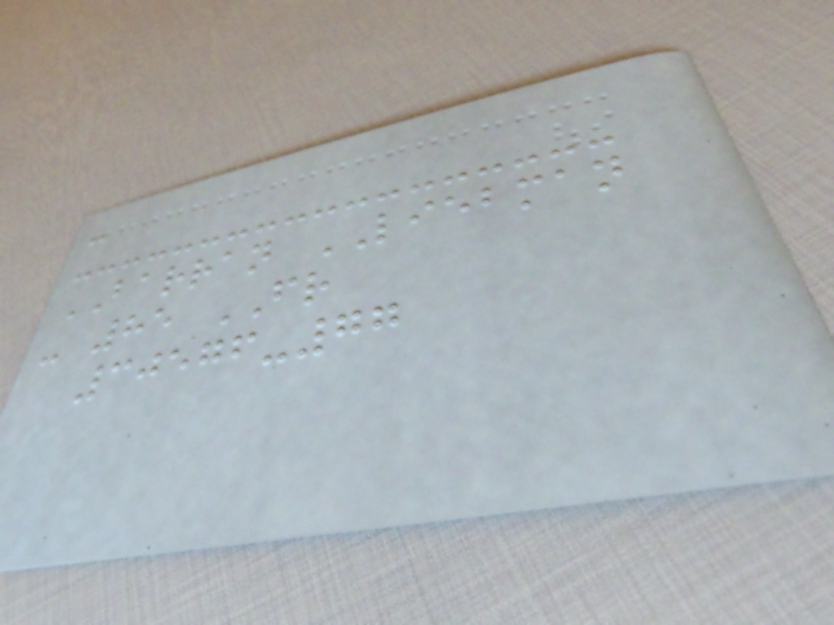-
BARRAN LIEBMAN
- 85 FR
30576-77
